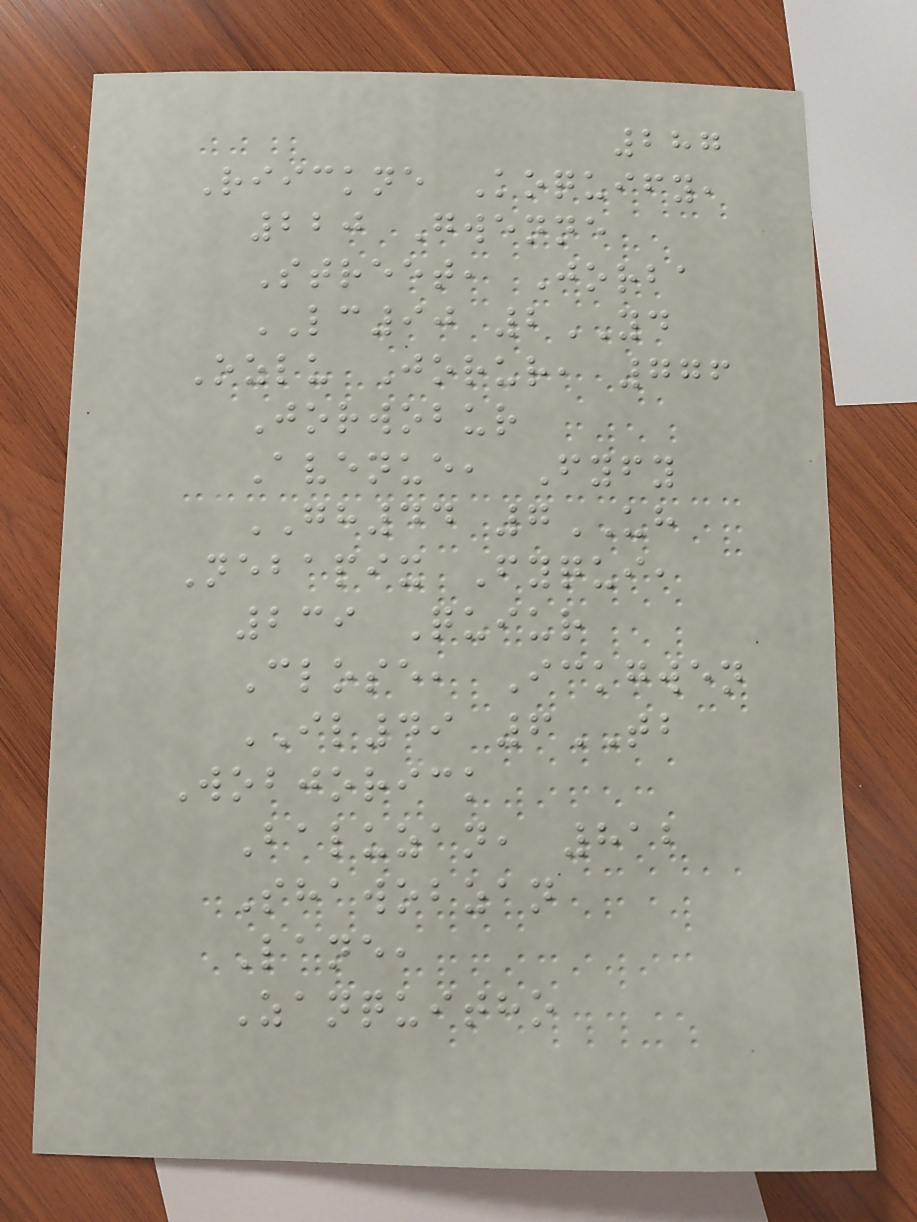287
Riickne Koquify,
220 Gwenne
Street, Jorba
LC90 2YD
Ozlu Jorur, 776
Jorwobur
Avenue, Fyfy
GH44 7UH
Nebapix Fyqui,
239 Quiur
Close, Ickgwen
IL49 6TB
Wobjorick
Baluzan, 812
Shawobzan
Lane,
Zanquitho
